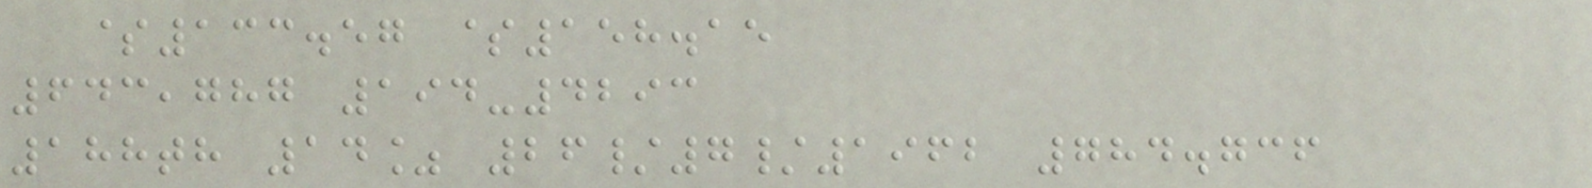$133.57 $158.15
643,787 194-4293
188th 14% 26/7/1962 784.736
